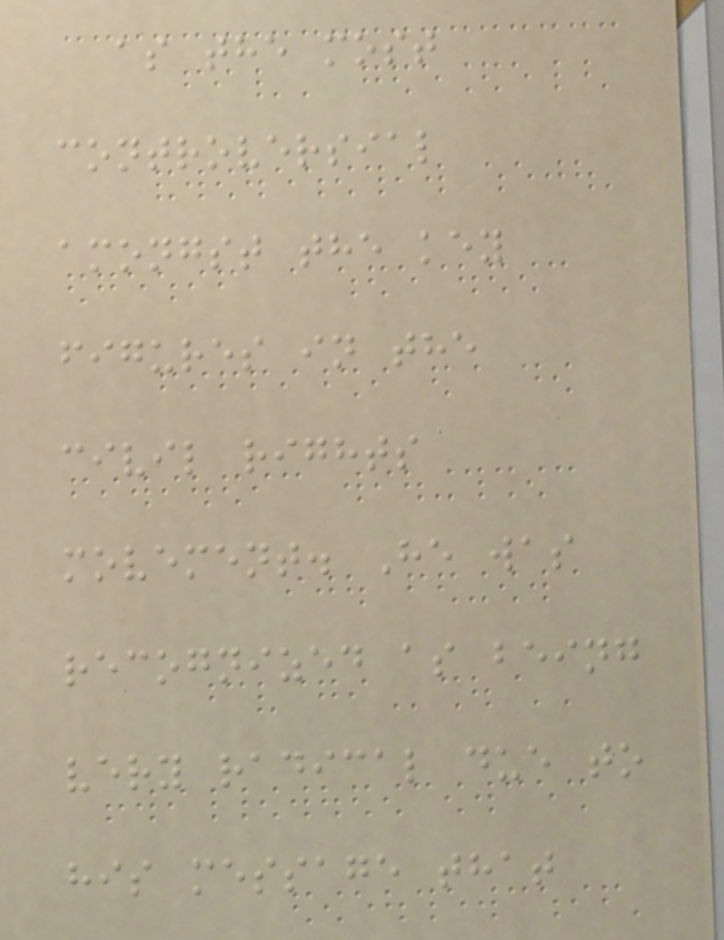as the most
controversial
amongst the key
figures in the
civil rights
movement. He was
recognized as being
very radical due to
his message that
